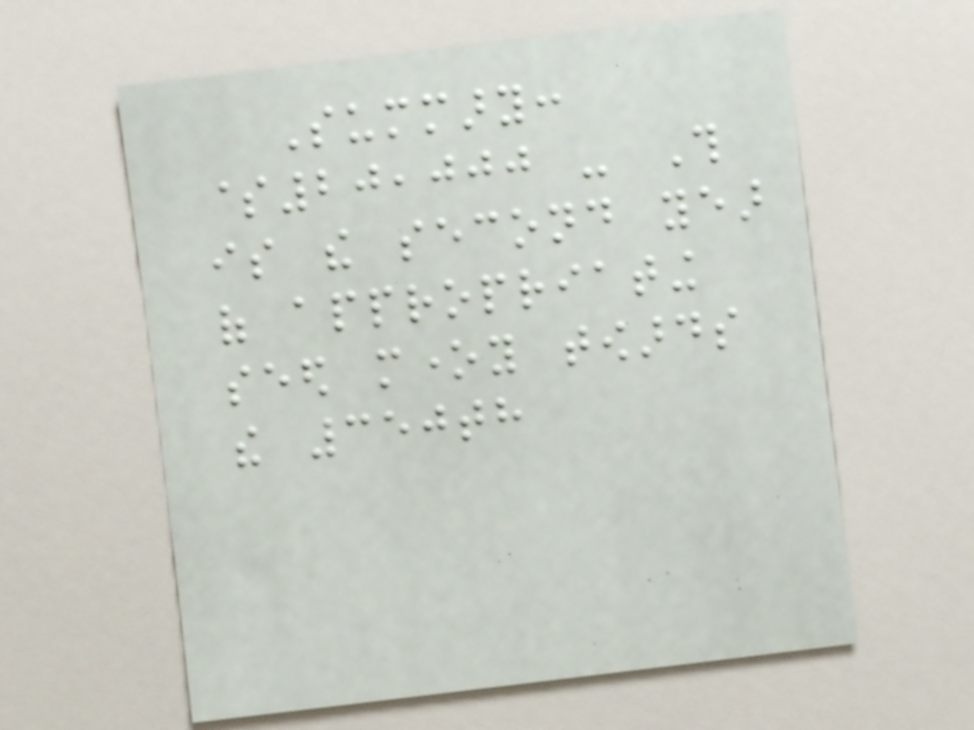Summary:
$20,000 - This
is the second year
of appropriating
seed money towards
the 350th
